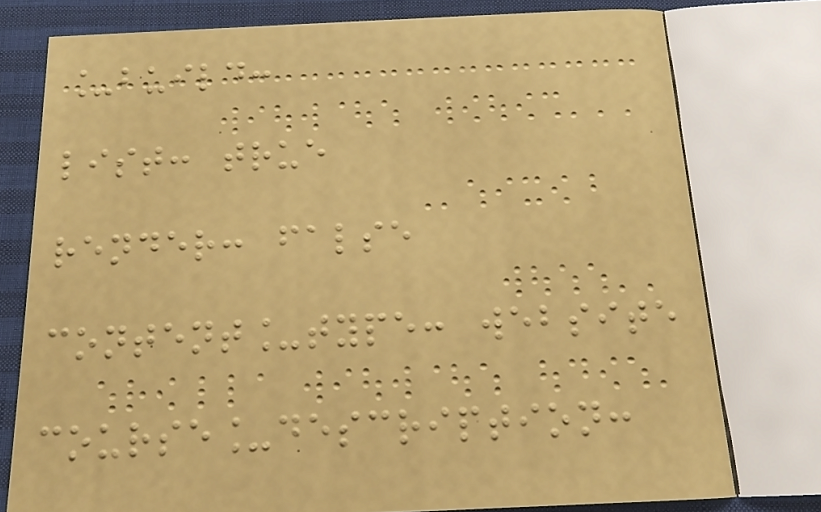_build:
list: true
render: false
content_type: website
course_description:
